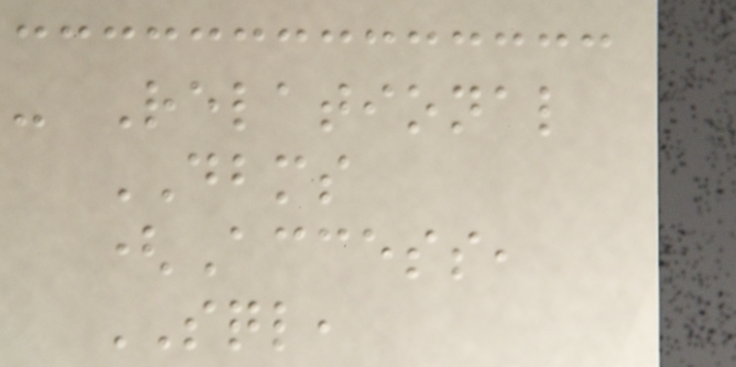- Relational
DBMS
(Access,
SQL,
